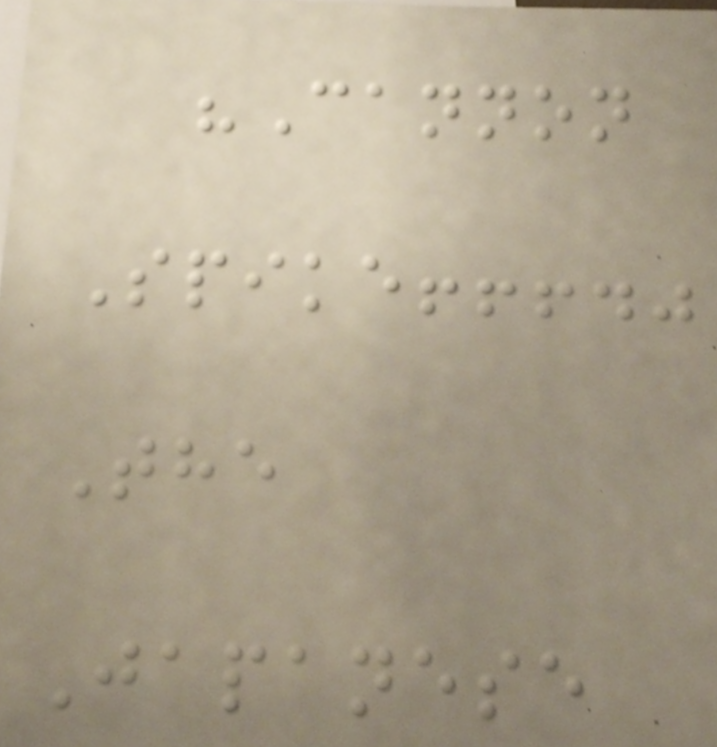"Cannon
Spike!!!."
The
Japanese
